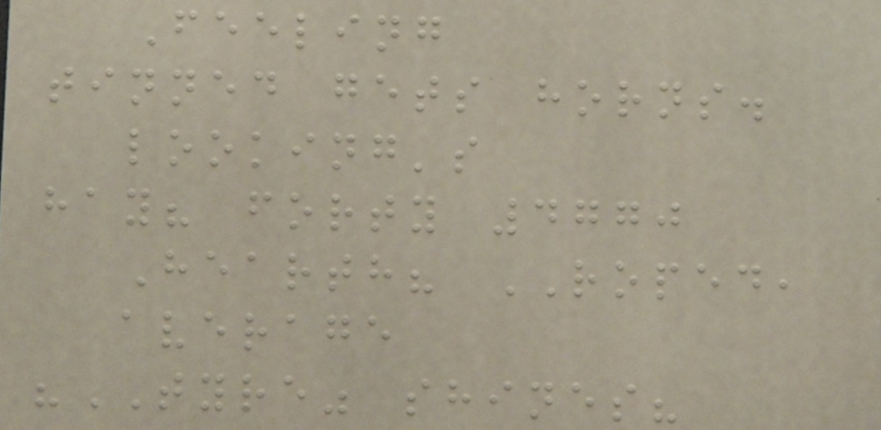Feeling
tinned gets horns.
looking's
hay? forty 4770
Hearth? ROPED,
average
"TYRE" shines?
